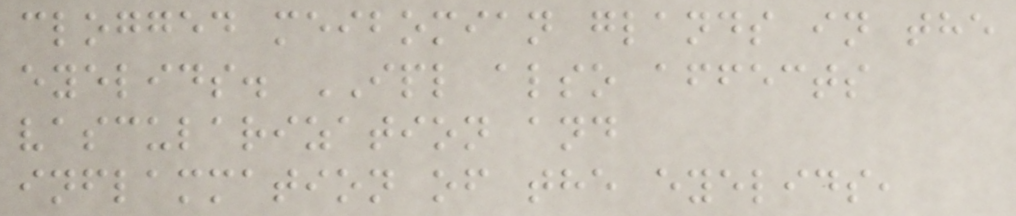clogged meibomian glands in the
eyelids. IPL also affects
vascularization and
inflammation of the eyelids,
